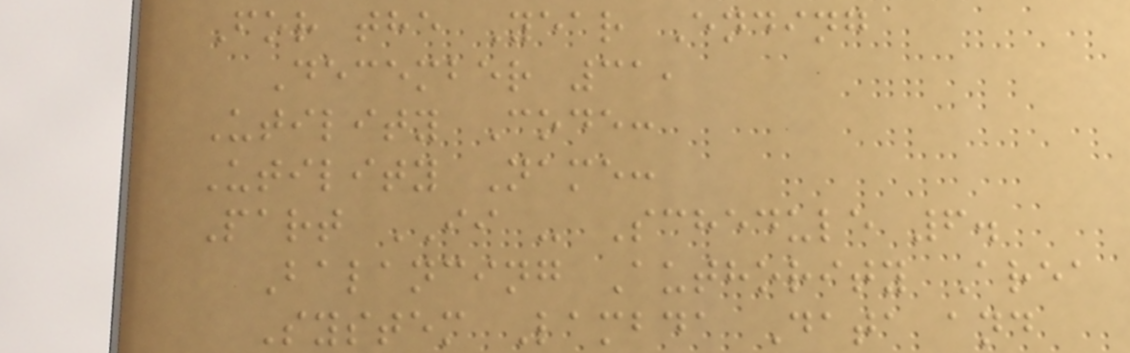For the Year Ending
December 31,
Utility Code:
Utility Name:
Part II - Schedule 6.
Balancing Authority Area
System Lambda Data and
